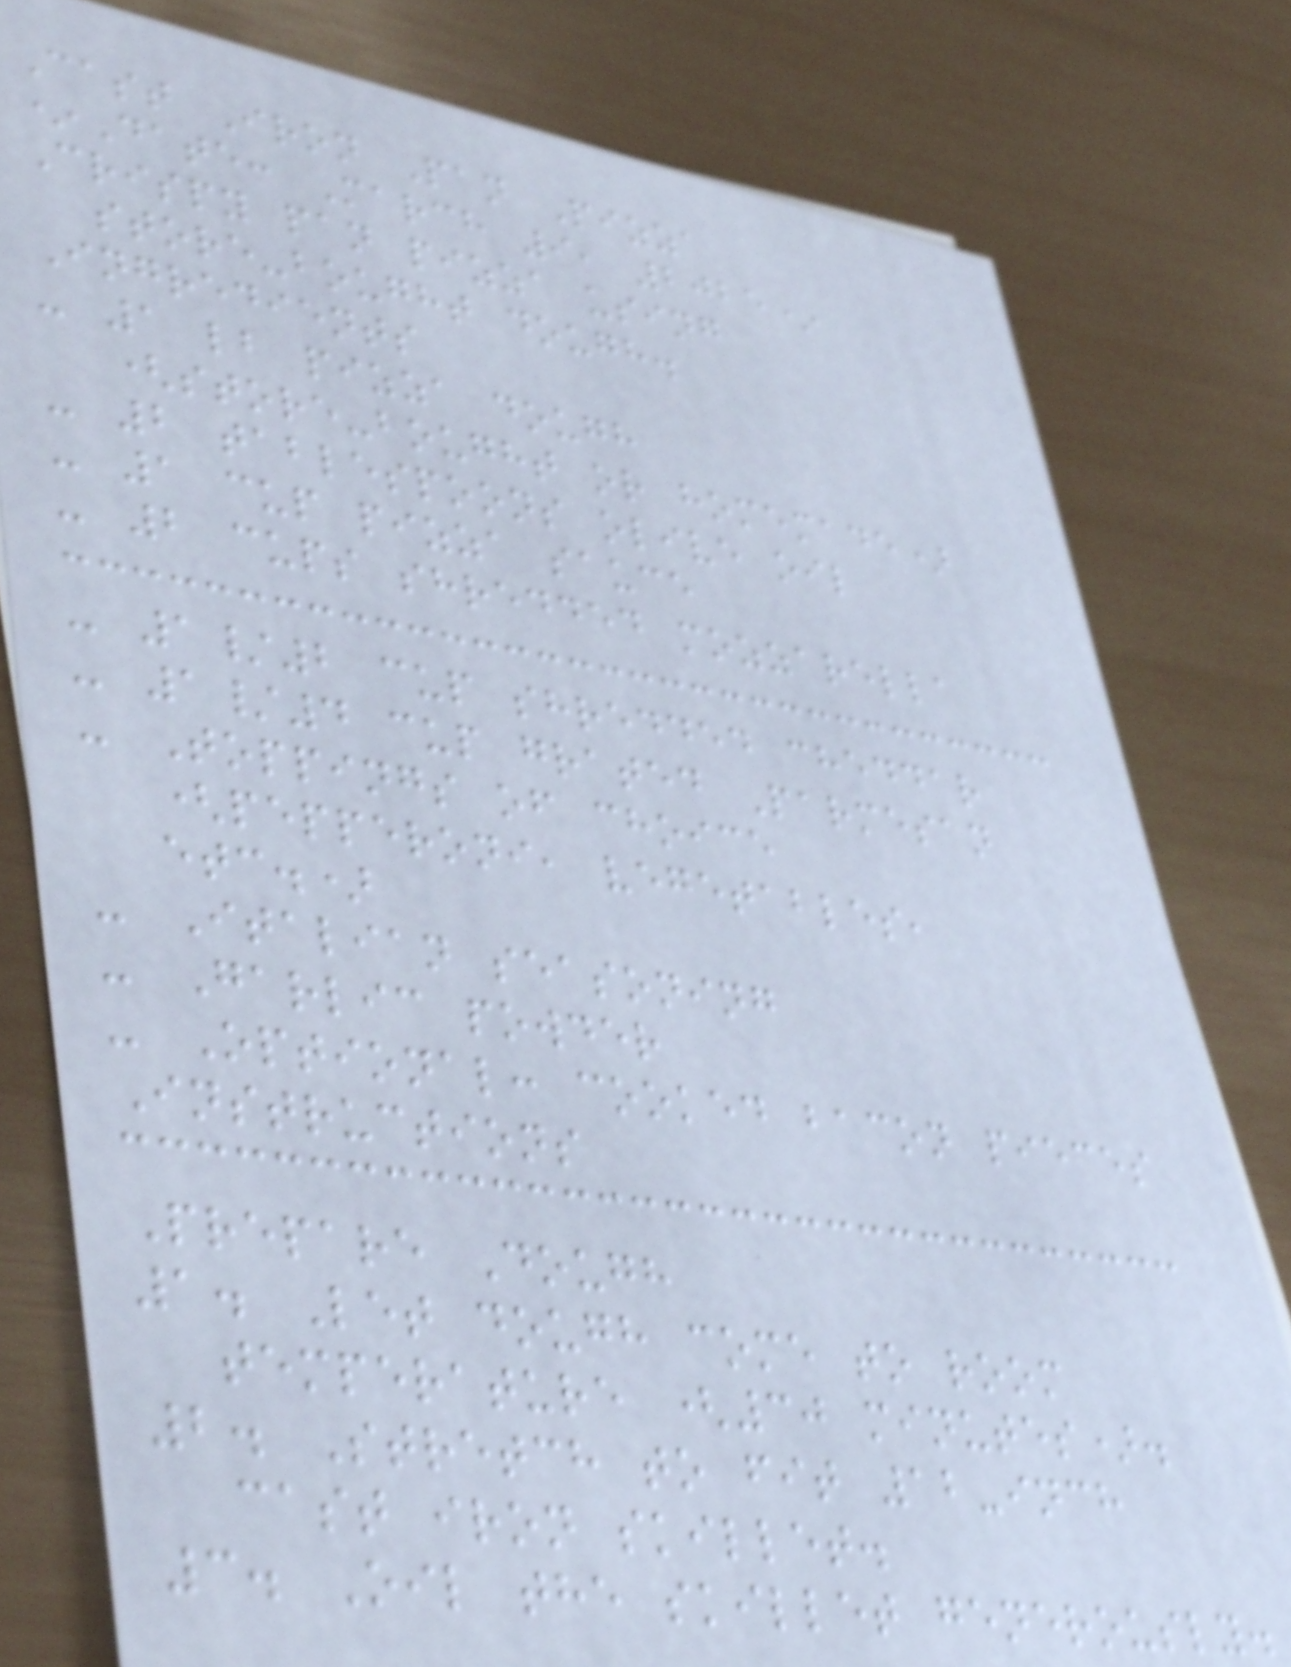Cast Iron Pan Pizza
*Date: March 9, 2025*
Crispy pan pizza using
store-bought dough.
Ingredients
- 1 lb pizza dough
(store-bought or homemade)
- 2 tablespoons olive oil
- 1 cup pizza sauce
- 2 cups shredded mozzarella
- 1/2 cup shredded cheddar
- 1/4 cup grated Parmesan
- Toppings of choice
(pepperoni, vegetables,
etc.)
- Italian seasoning
- Garlic powder
- Optional: cooked bacon pieces
Instructions
Prepare Dough
1. Let dough come to room
temperature (30 minutes).
2. Stretch to fit 12-inch
cast iron skillet.
3. Oil the skillet generously.
